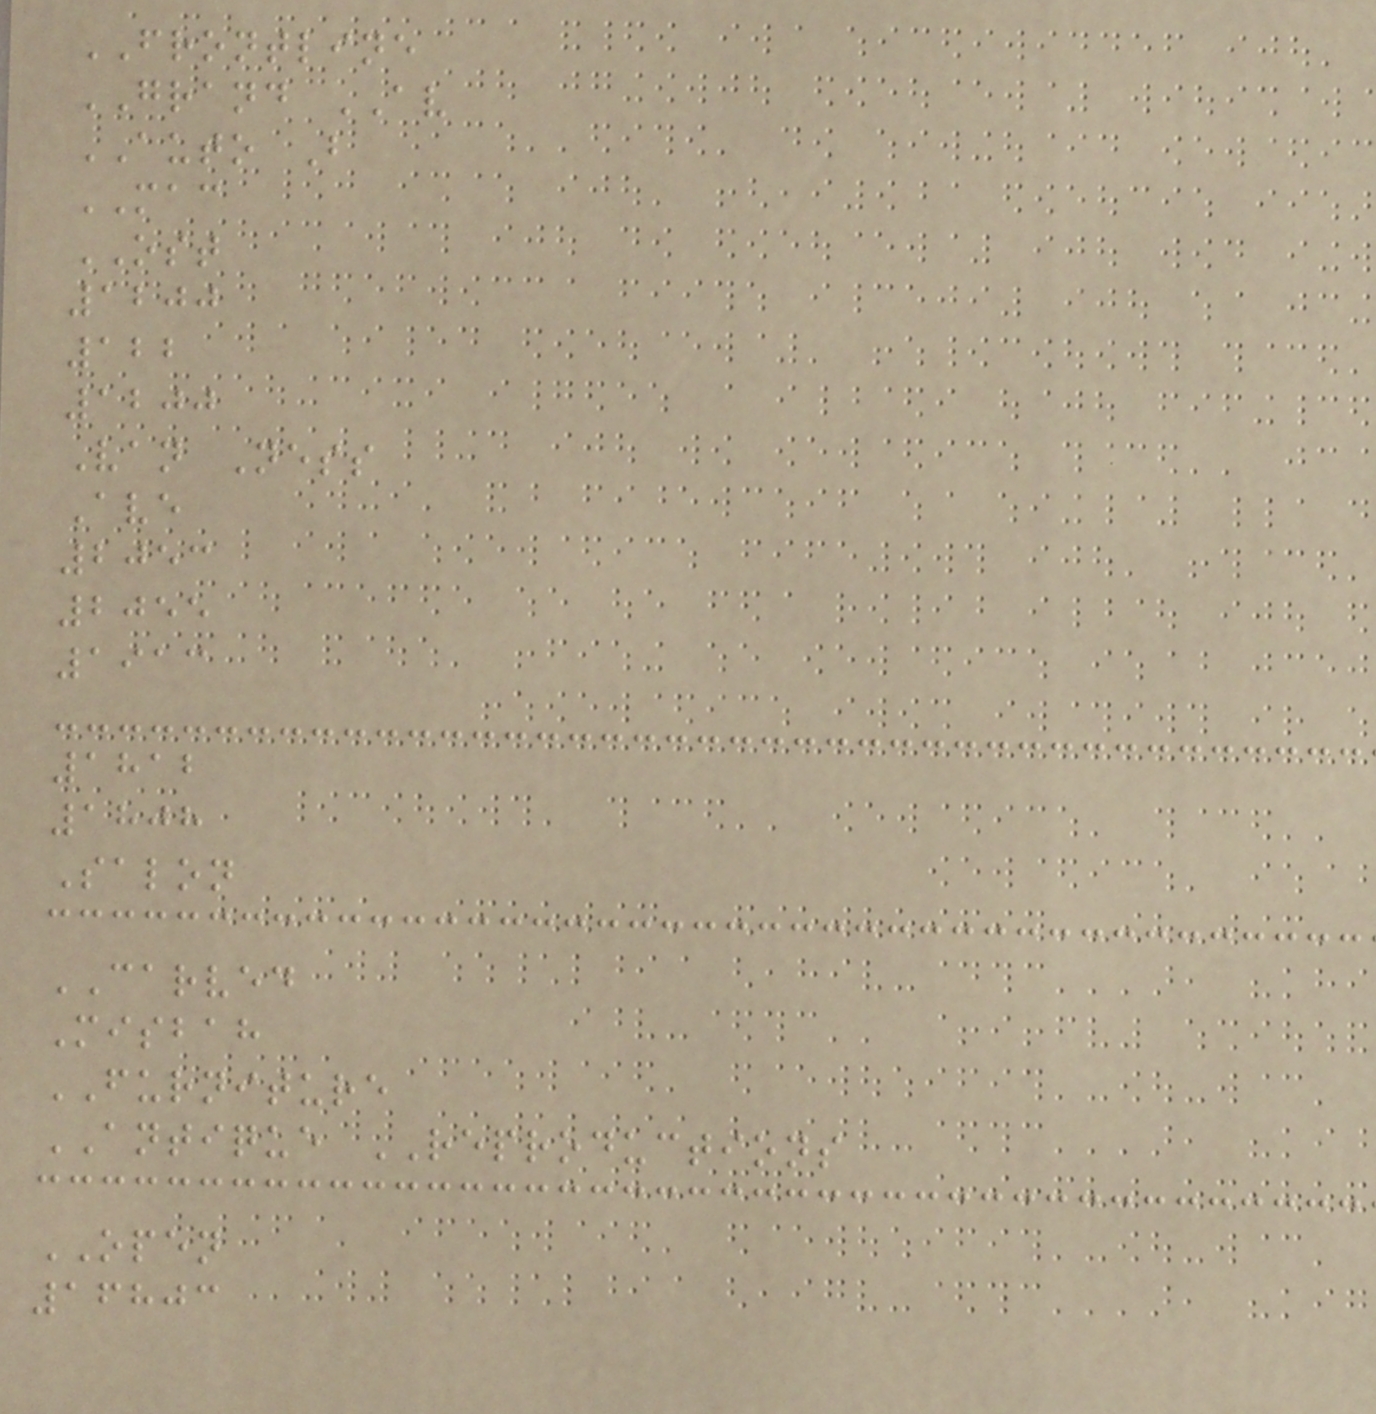FRONTLINE
GRAND AV
AUTO B
MAC
OST
1200
122
1200
Van Ness
Ave
2053
2055
1913
1812
1808
Salon
CARVED
Misbah
FURNITURE
ANTIQUE REPRODUCTIONS
OPEN
16803
